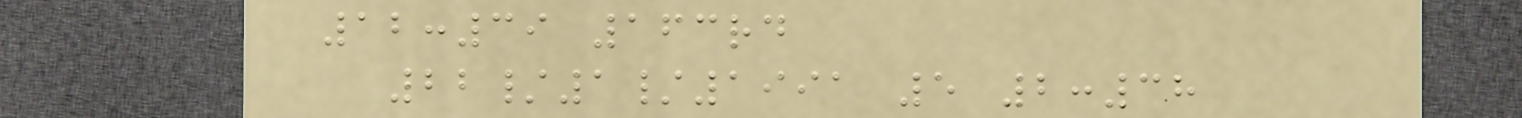12:39 163rd
22/1/1991 5 2:38
